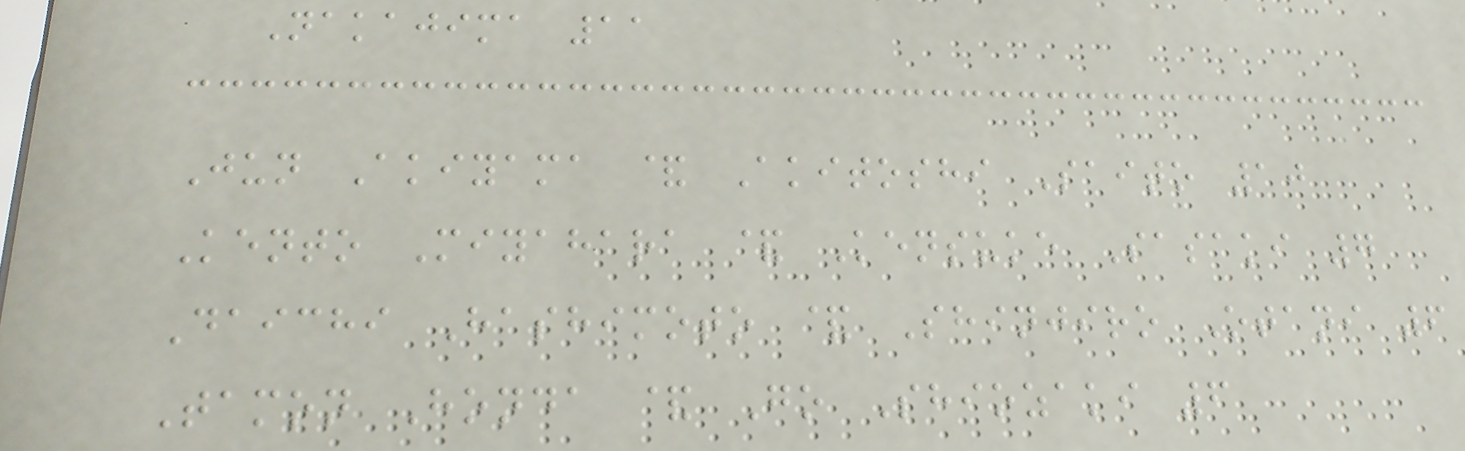Nakajima 11
Jun Akiyama & Akitoshi Saito 10
Kento Miyahara & Kensuke Sasaki 7
Daichi Hashimoto & Shinjiro Otani 6
Tamon Honda & Go Shiozaki 6
